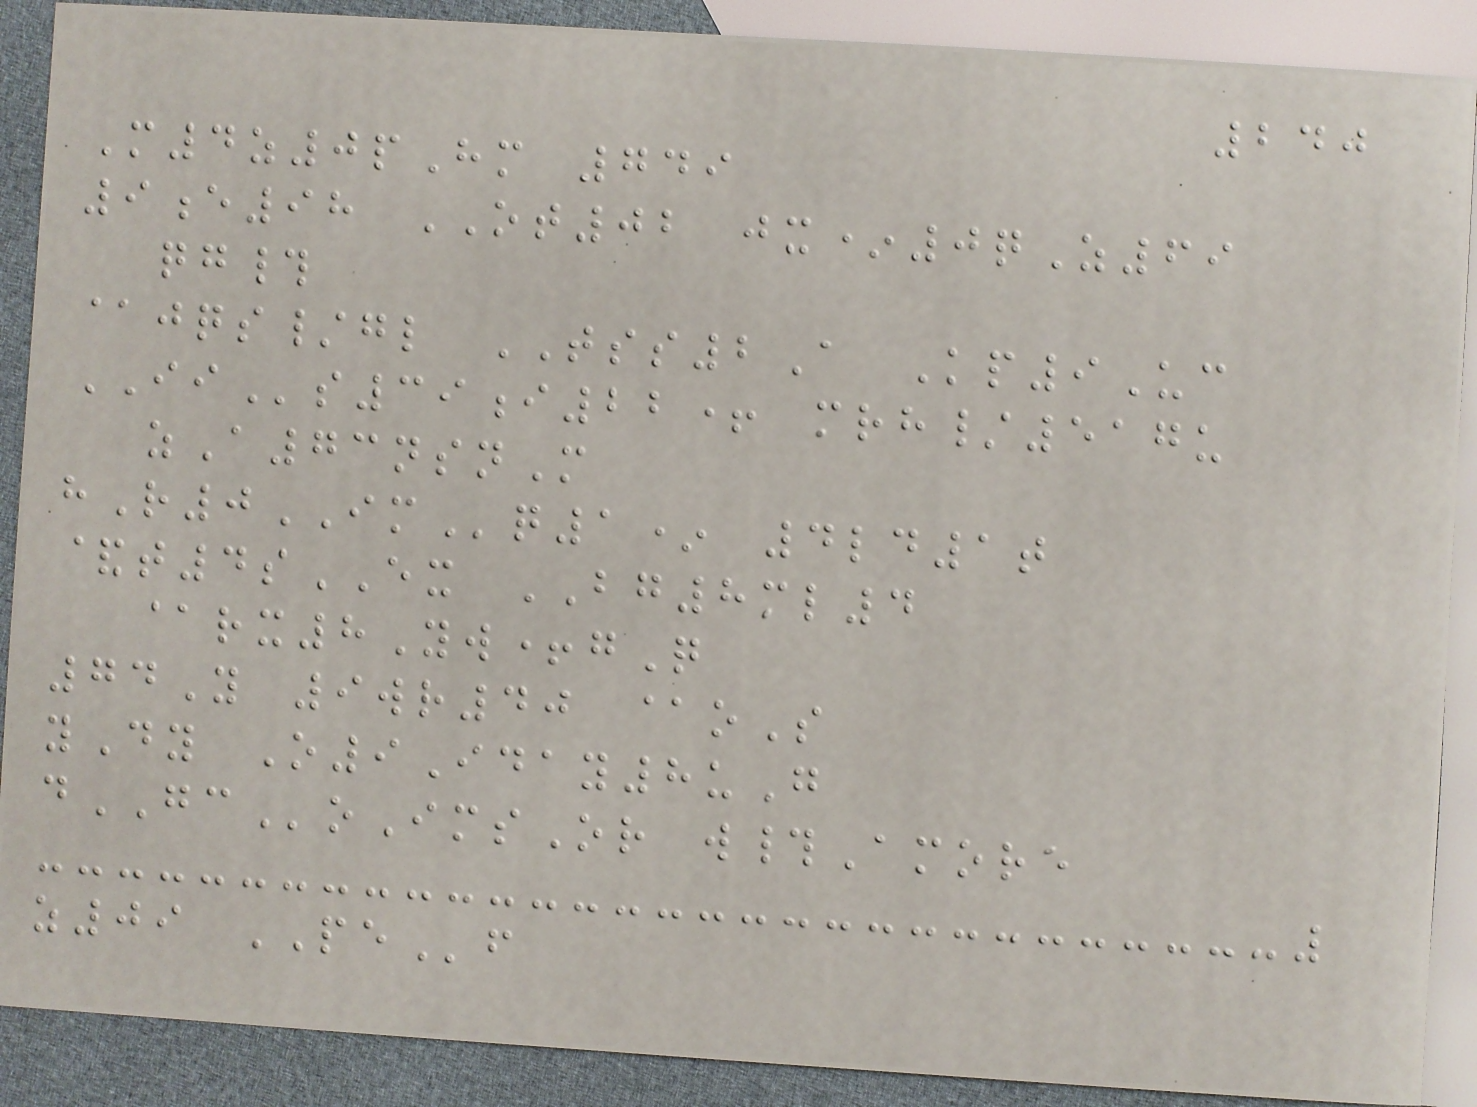240
M4z0pHm 749
9e98 OT02 jx*0qZ69
qg#
@jqs/gl TSS2A Kp9Uc
IIs39i22+ mrh/517u
zA73nsnM
hR0IMq1* 4ld1t
&t4sEX BG8ml4
@rx8Yw+gQ
74Y 9wr40 @oS
yDy O9Iday8uG
dGCoImsOr w#Amore
z09 PEf
